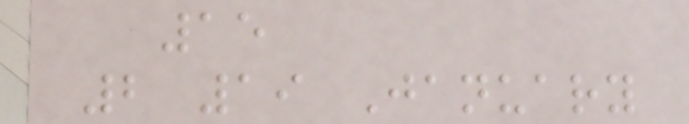15
2 19 January
